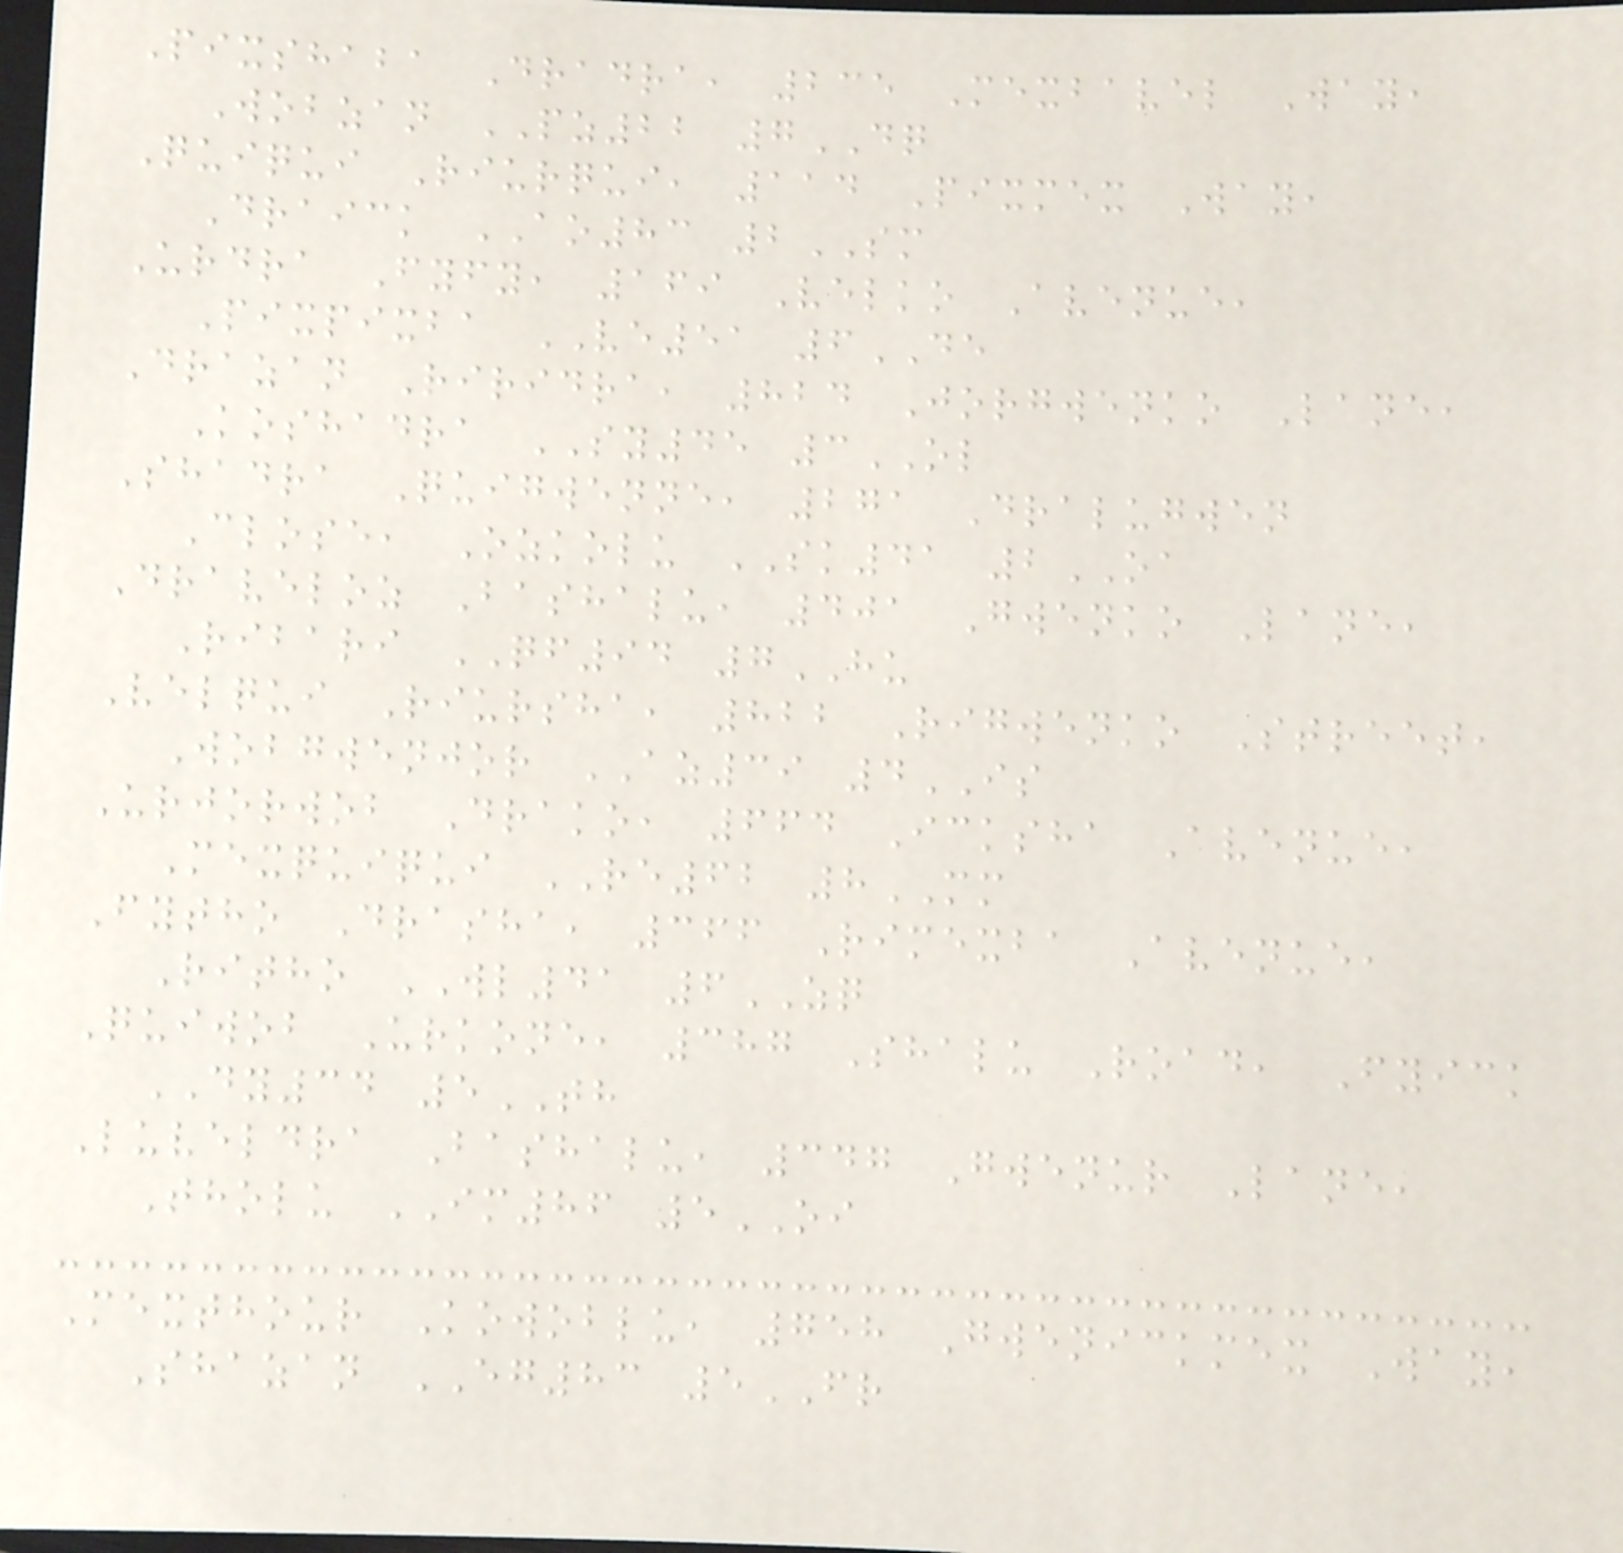Pixshaba Dradra, 235 Mexbavel Way,
Wobzan PZ22 7DQ
Quiqui Riurqui, 114 Pixmex Way,
Draick AO83 2SM
Urdra Fyfy, 169 Velko Avenue,
Pixpixba VE51 6DE
Drazan Riridra, 824 Jorgwenko Lane,
Koshadra SY45 3OL
Shadra Quigwenne, 271 Dralugwen
Close, Ozkolu SK41 2OA
Draveloz Bashalu, 401 Gwenko Lane,
Ribari QF94 7HU
Velqui Riursha, 822 Rigwenko Street,
Wobgwenjor AZ39 4IS
Urjorwob Drako, 664 Icksha Avenue,
Mexquiqui RE62 8MM
Fytho Drasha, 366 Rimexba Avenue,
Ritho WL41 6ZQ
Quiwob Urkone, 387 Shalu Road, Fyick
DY34 5TH
Luveldra Bashalu, 347 Gwenur Lane,
Tholu IM86 5OI
Mexthour Kowoblu, 758 Gwenickmex Way,
Shazan EG83 5FR
